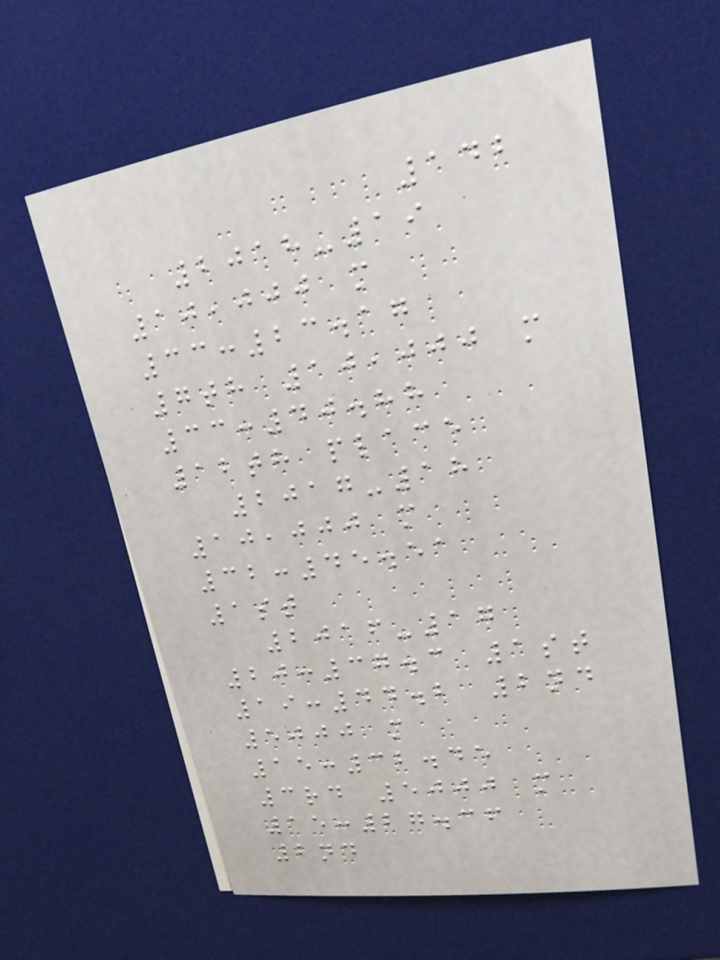142
2018-19
10,000 m
33:23.17
7th 10,000 m
33:40.88
12th place
2017-18
10,000 m
32:45.51
1st
2016-17
20:37.3 1st
19:44.2 2nd
5000 m
15:32.45
3rd 5000 m
15:27.36
2nd
